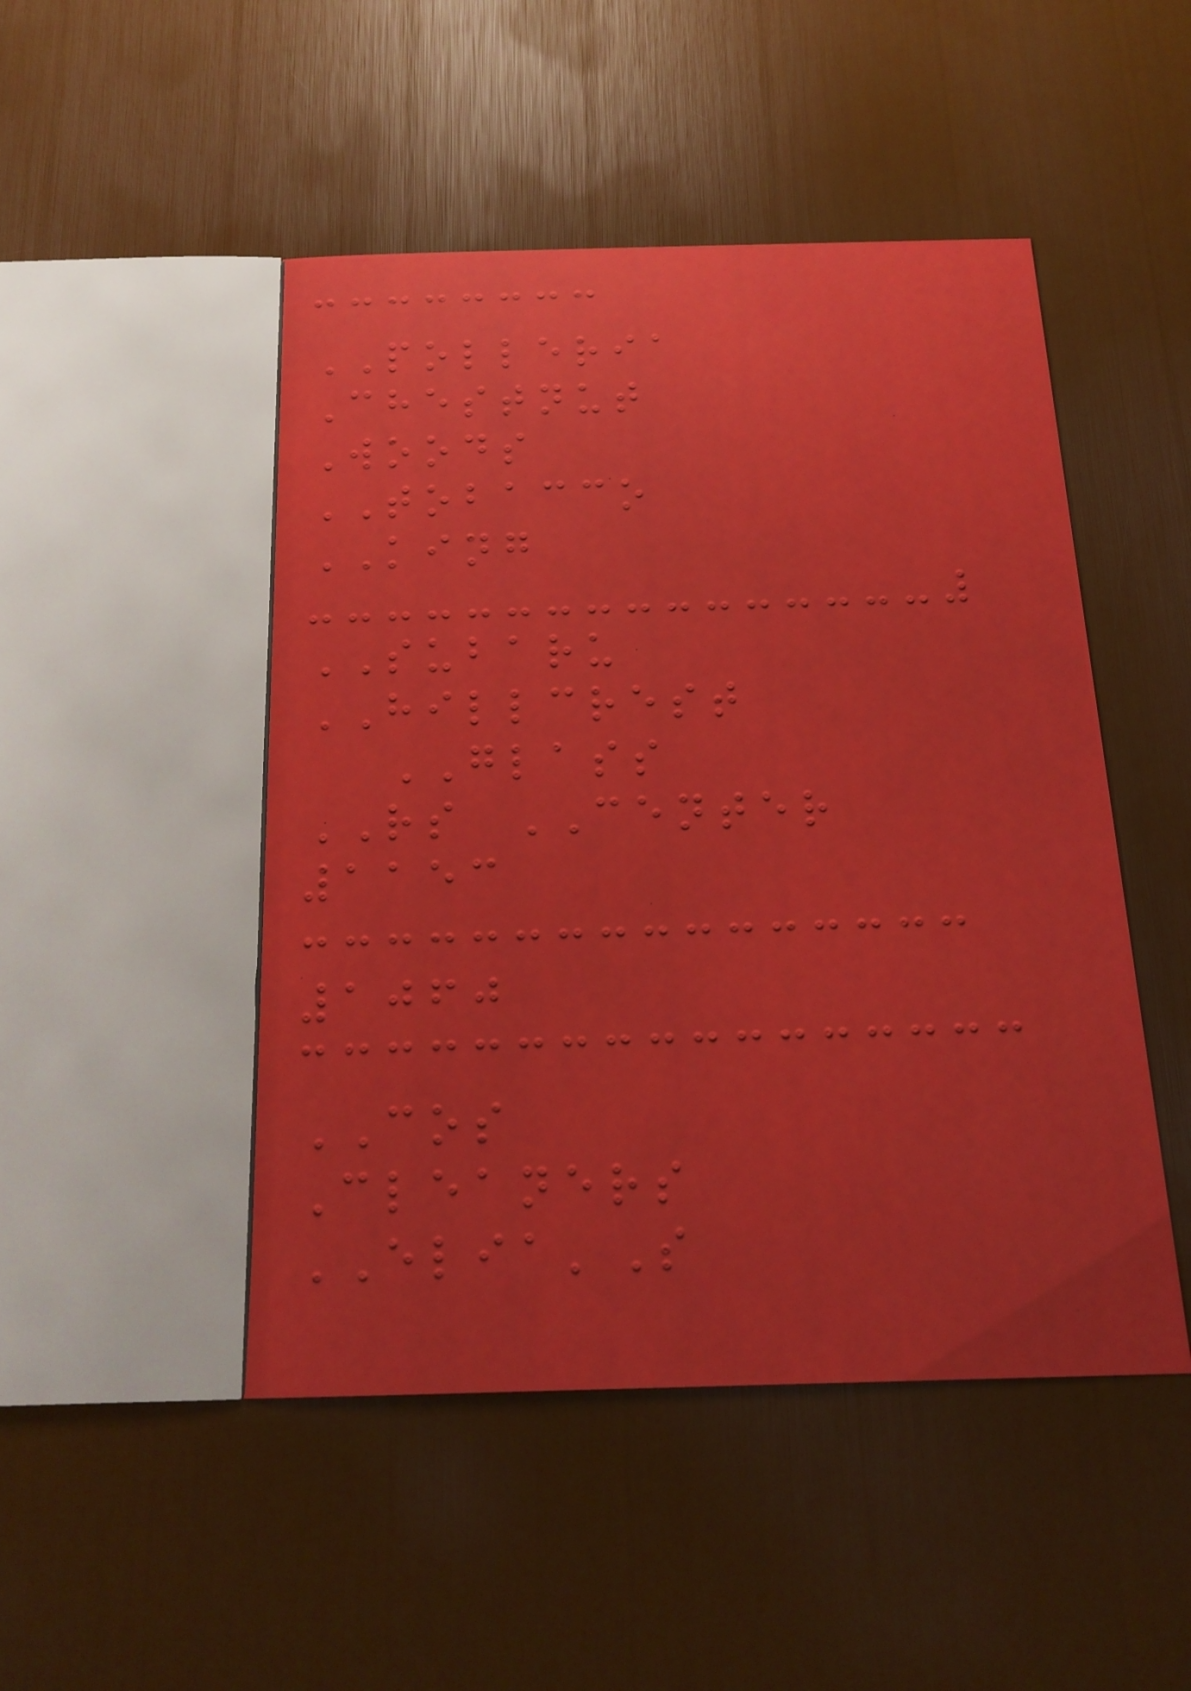POLLERIA
Chestnut
Woods
TOBACCO
KING
SUBARU
HILLCREST
GLASS
RS CENTER
1153
1060
COS
Cleaners
ELIA'S
